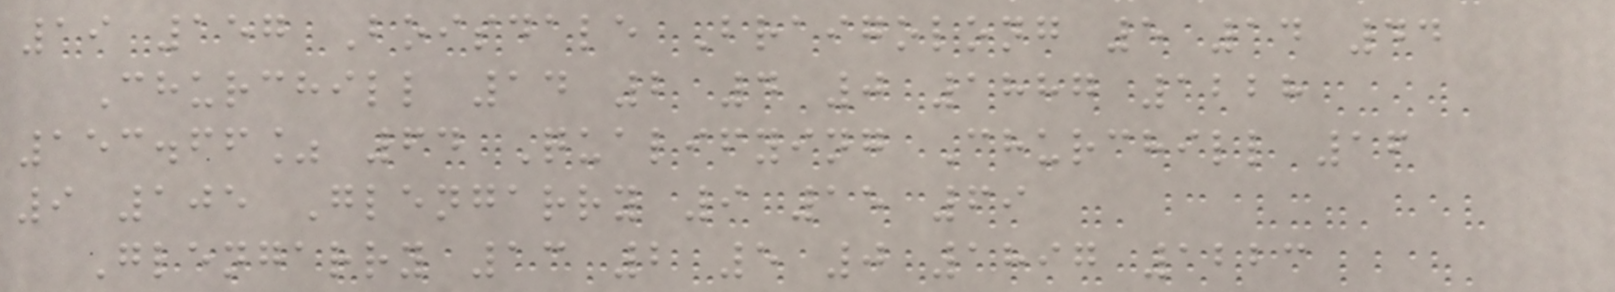19 157 Boisdale Braigolong 5 14 44
Churchill 14 2 4 0 1887 1228
153.66% 64 Qualifying Churchill 16
9 105 Glengarry 9 15 69
Glengarry 13 2 5 0 1897 1223
